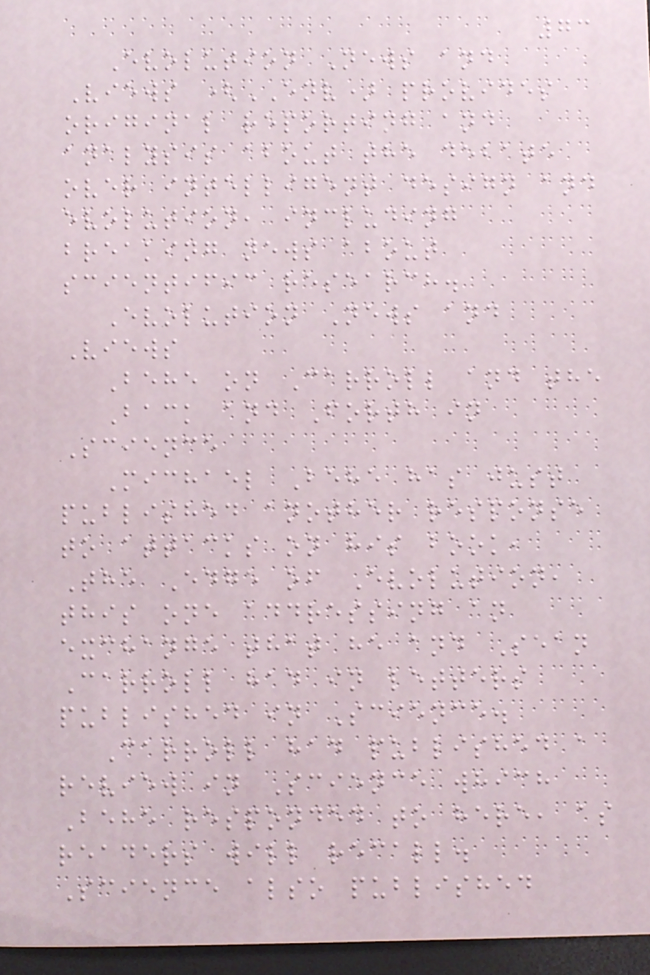73
Evolution News and
Views (ENV) provides
original reporting and
analysis about the debate
over intelligent design and
evolution, including
breaking news about
scientific research.
Evolution News and
Views
Behe on Carroll and the
Back and Forth in
Science
Michael Behe has just
published another response
to attacks on his book,
The Edge of Evolution,
this one addressing an
exchange that he and Sean
Carroll had in letters
published in Science.
Carroll had published a
review in Science which
Behe responded to here, as
readers will recall.
Science also published
